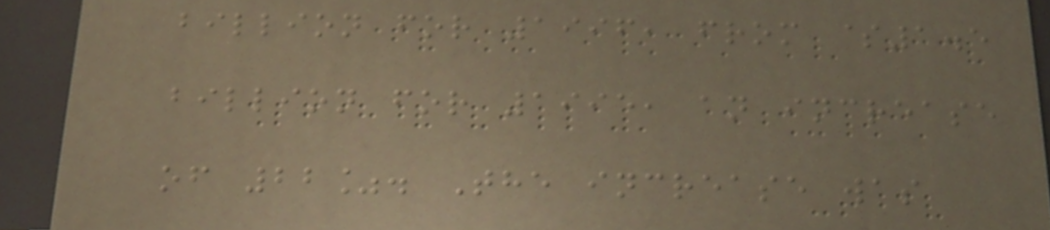billion for 1996, from $1.5
billion for 1995, an increase
of 22%. The increase was
